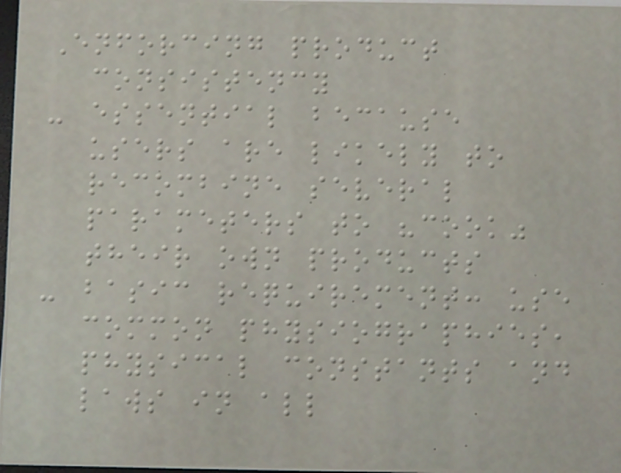Enforcing product
consistency
- essential because
users are likely to
recombine several
parameters to "cook"
their own products
- basic requirement: use
common physiographies,
physical constants and
laws in all
